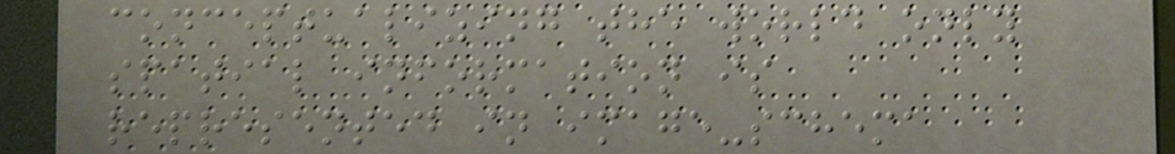conceptualizing the world only
spatial information is
represented in image-schema
